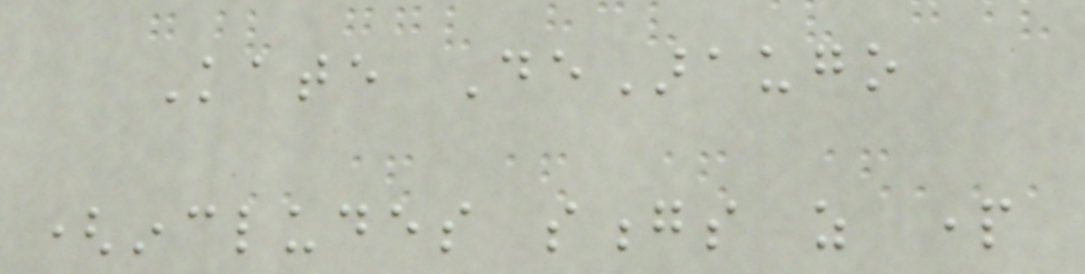Kate DeAraugo
(includes songs as part
